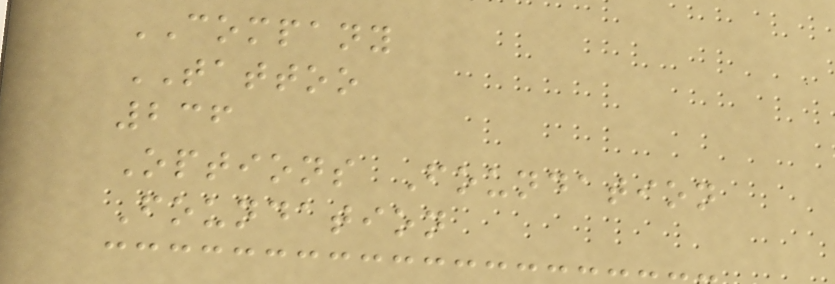COMPANY
TATTOO
236
Options Foundation
Foundation
